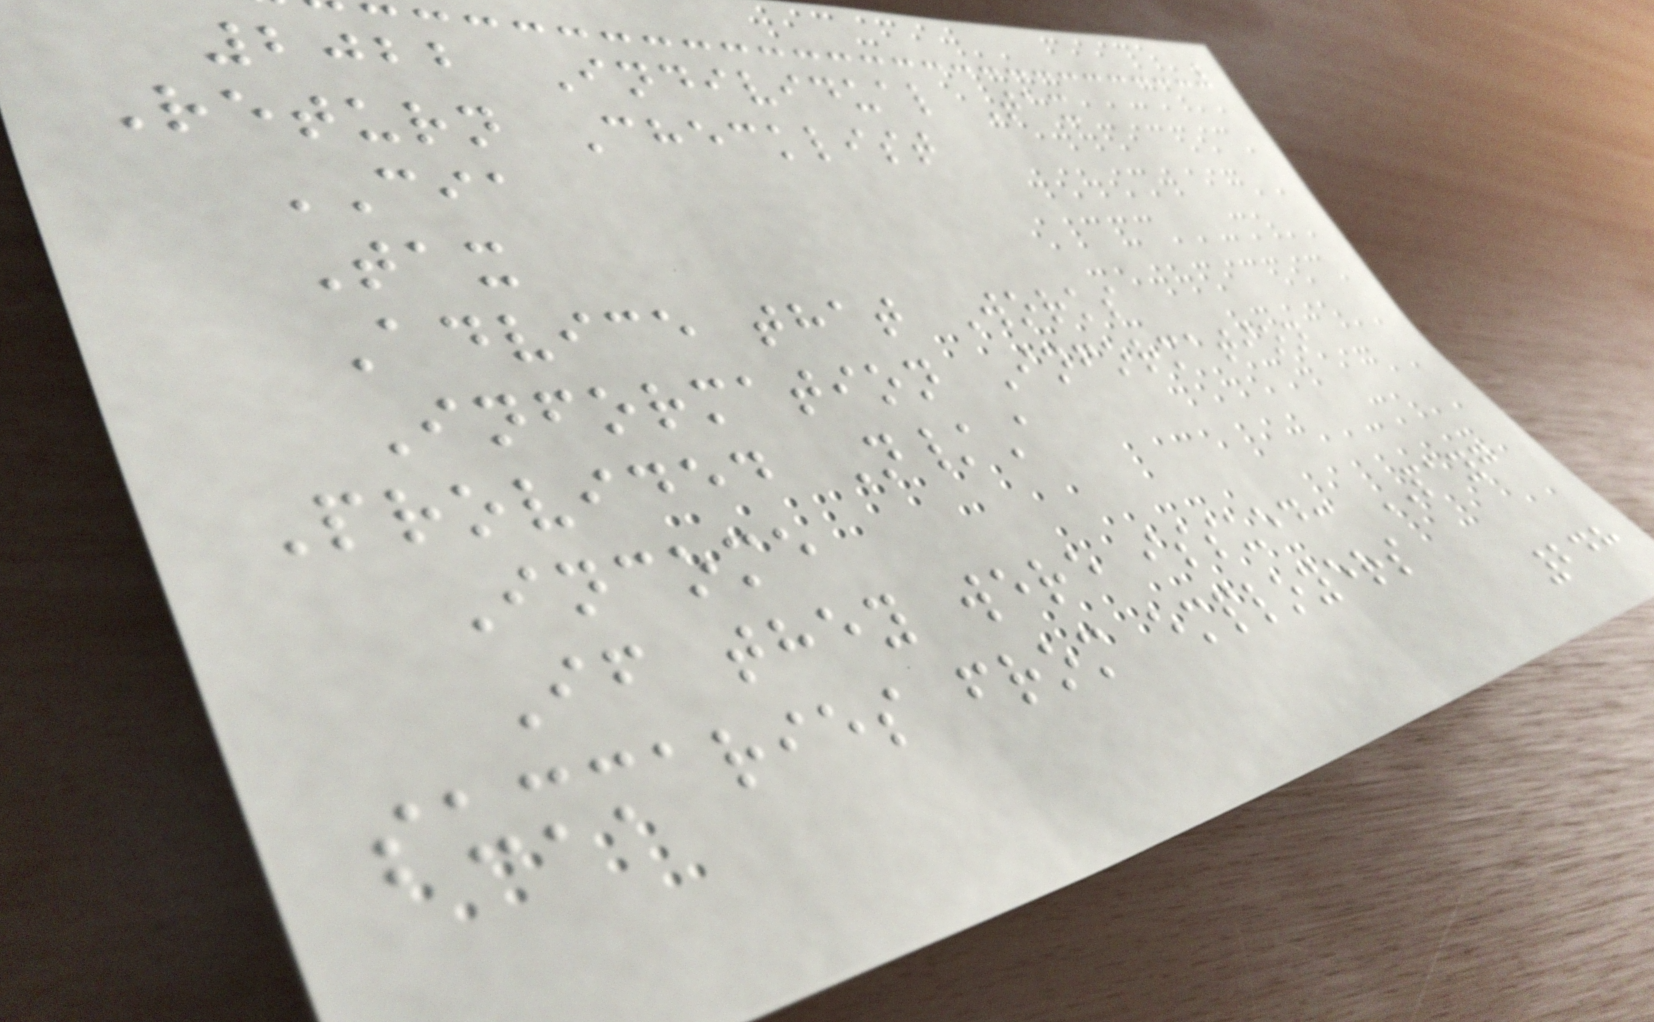2022 Individual Tax
Return Checklist
CIA
Tax
Advice that Works
Information Information
Provided N/A
Income
If they were issued: PAYG
summaries from employers
248
